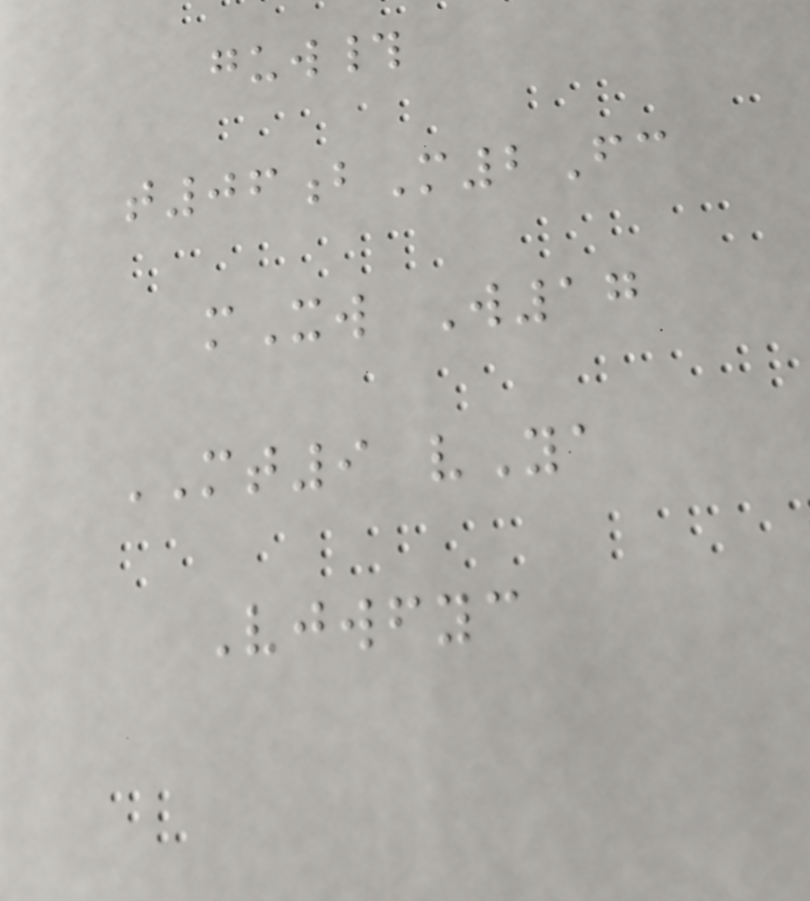guw#
t06bM2Fc
mXw W17
MT9 vYa
Vjwfyc
